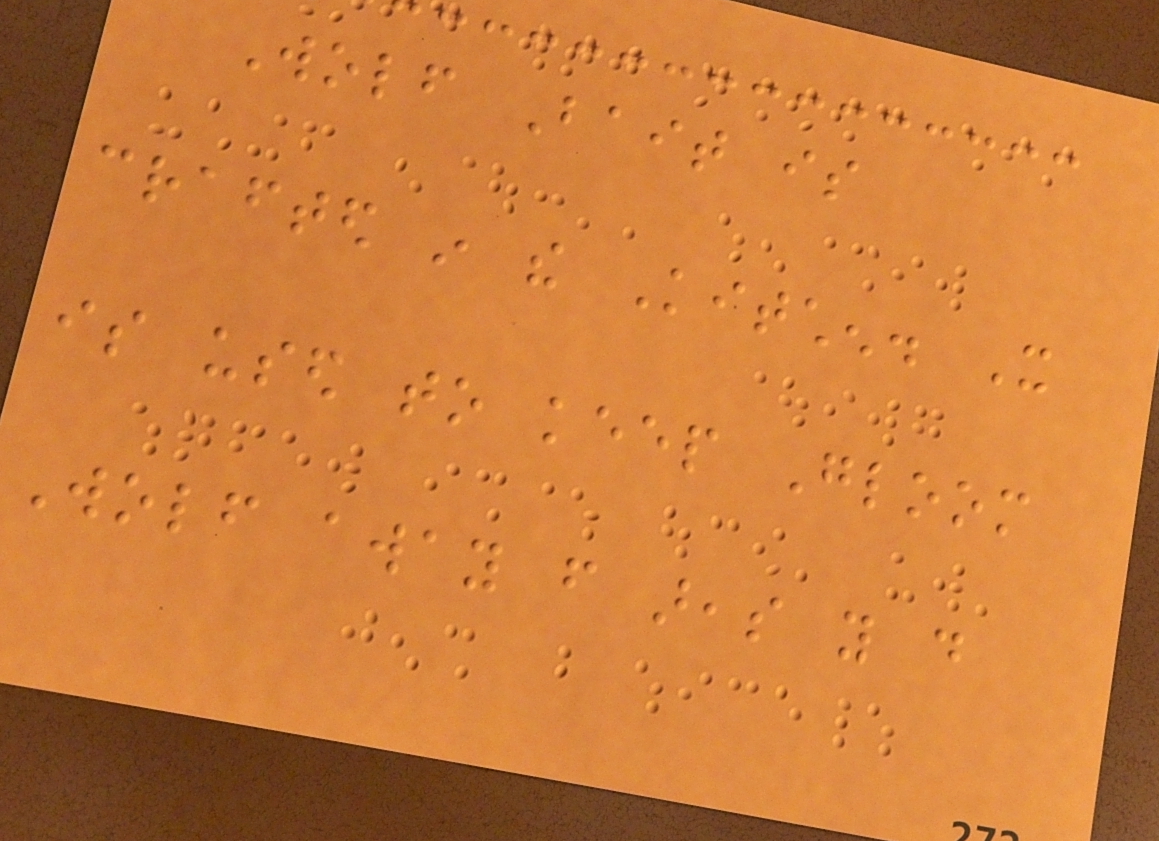Wolf Bait is
crafted in the Kitchen. It
is used to keep Gloom
Wolf away from areas you do
